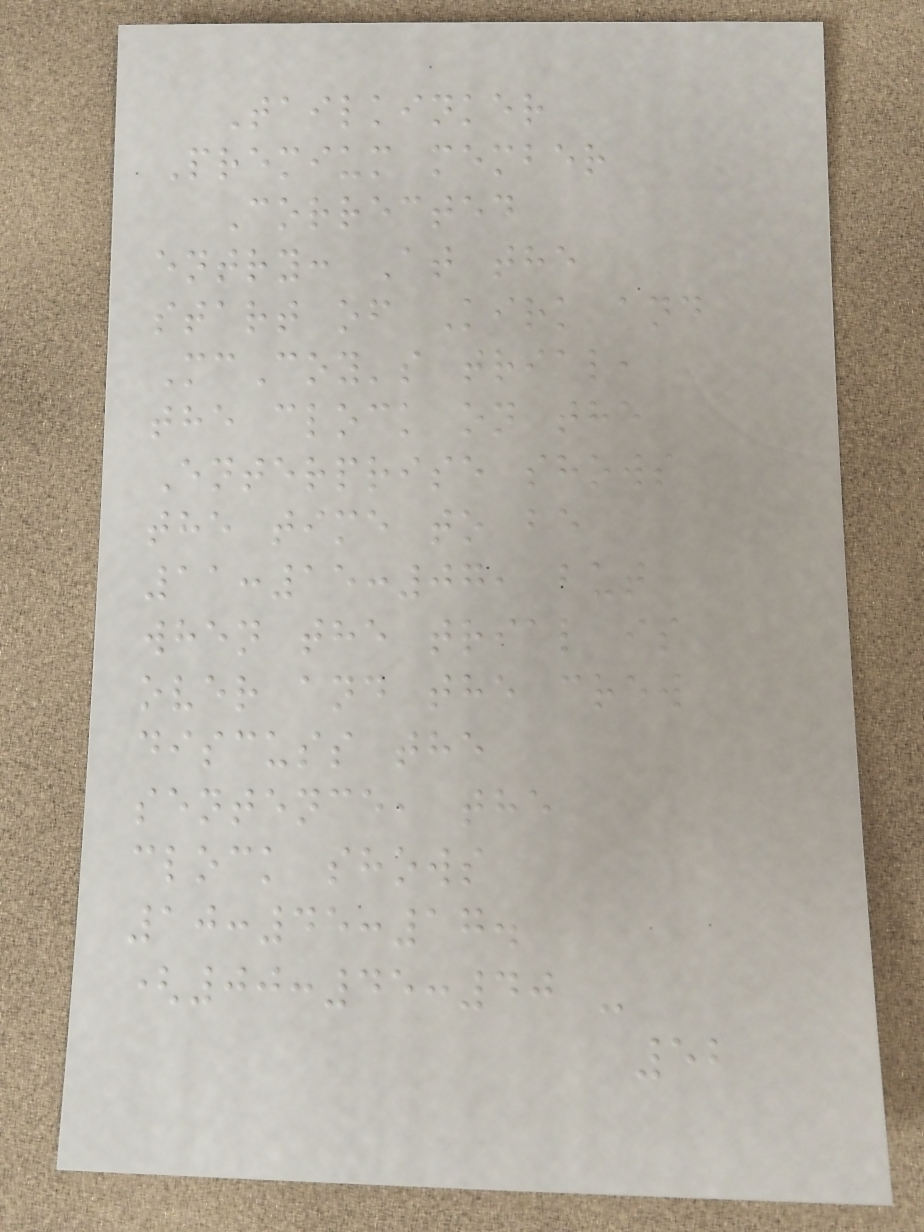Tailkinker
Premium member
Corrected
entry: At the
start of Kirk and
McCoy's trial,
the clock on the
Enterprise shows
the time to be
11:15:07, but
when the trial is
over and the crew
discuss the
sentence, the
clock shows
10:45:17.
(00:45:40 -
52
